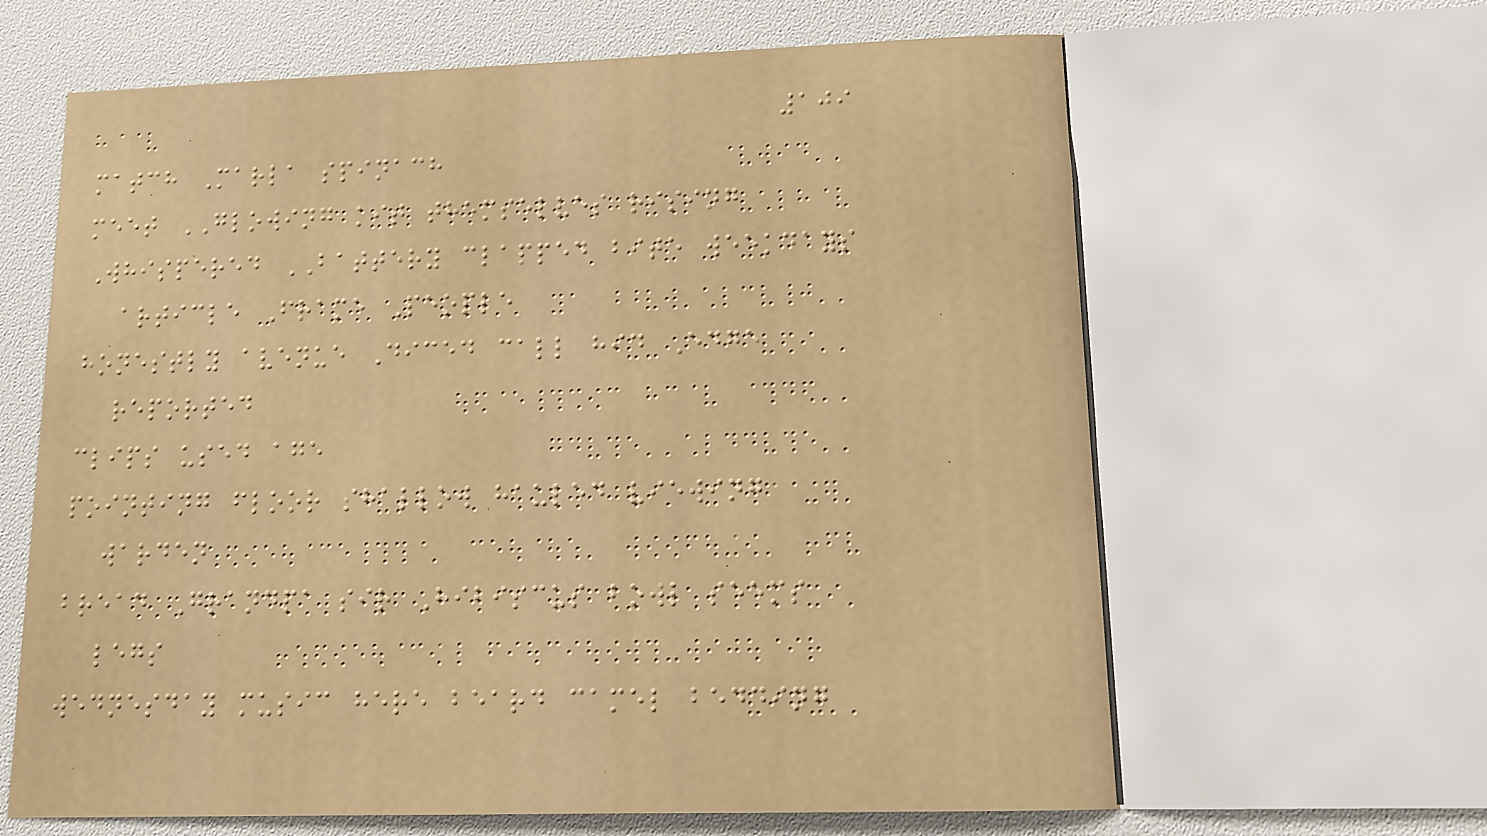109
match Marla spinach
meet GLOWING kit themselves rising
Whispered BATTERY clapped bite weekdays
article Frame People
honestly avenue Diced call hid Edge
reported
clips used age
pointing floor shallow hauled viewing
warden
bread Grandpa sir Hibiscus bowl seems
legs
wednesday music here beard camel bedding
